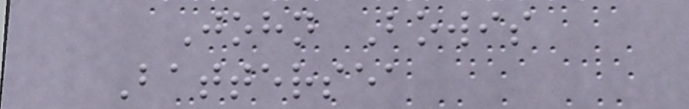John Bowis
Battersea
